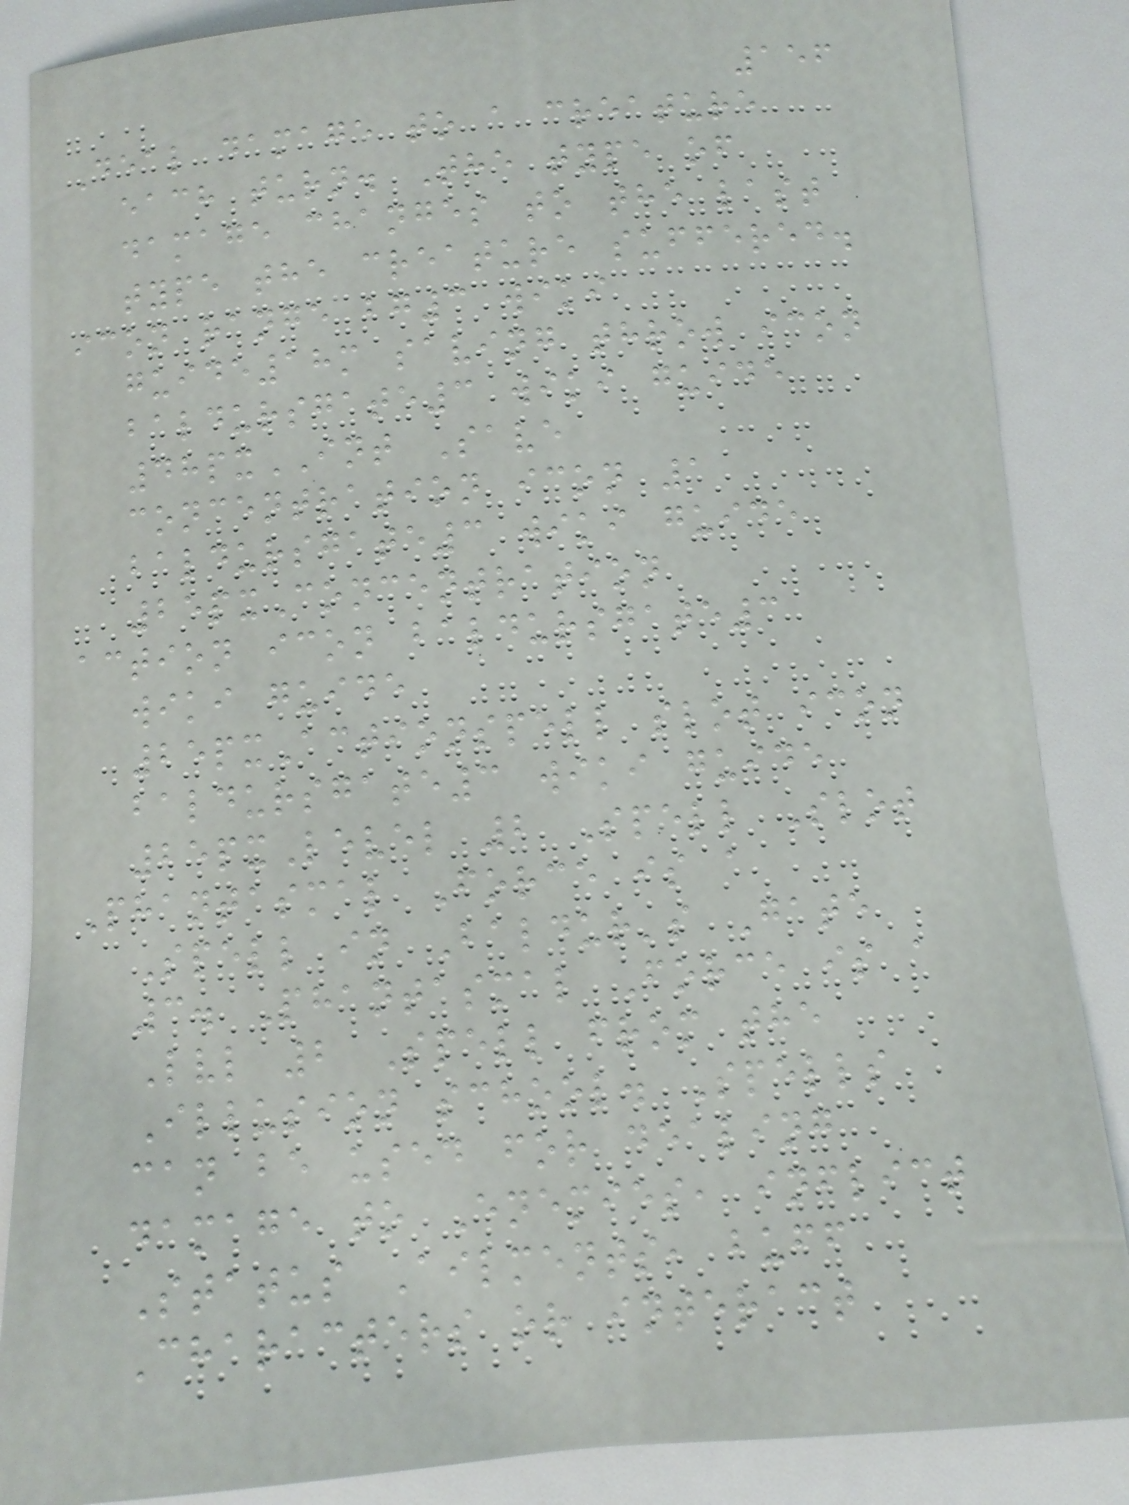156
Deal damage to a creature
each turn. The type of
damage changes to the last
type the creature suffered.
icon range bg3 wiki
guide18m saving throw icon
baldursgate3 wiki guide
48pxINT Save
concentration icon 1
baldursgate3 wiki guide
25pxConcentration
action icon baldursgate3
wiki guide
25pxActionspell slot icon
baldursgate3 wiki guide
25pxLevel 2 Spell Slot
Phantasmal Force is a
Spell in Baldur's Gate
3. Phantasmal Force is a
Lvl 2 Spell from the
Illusion school. Spells
can be used for dealing
damage to Enemies, inflict
Status Ailments, buff
Characters or interact
